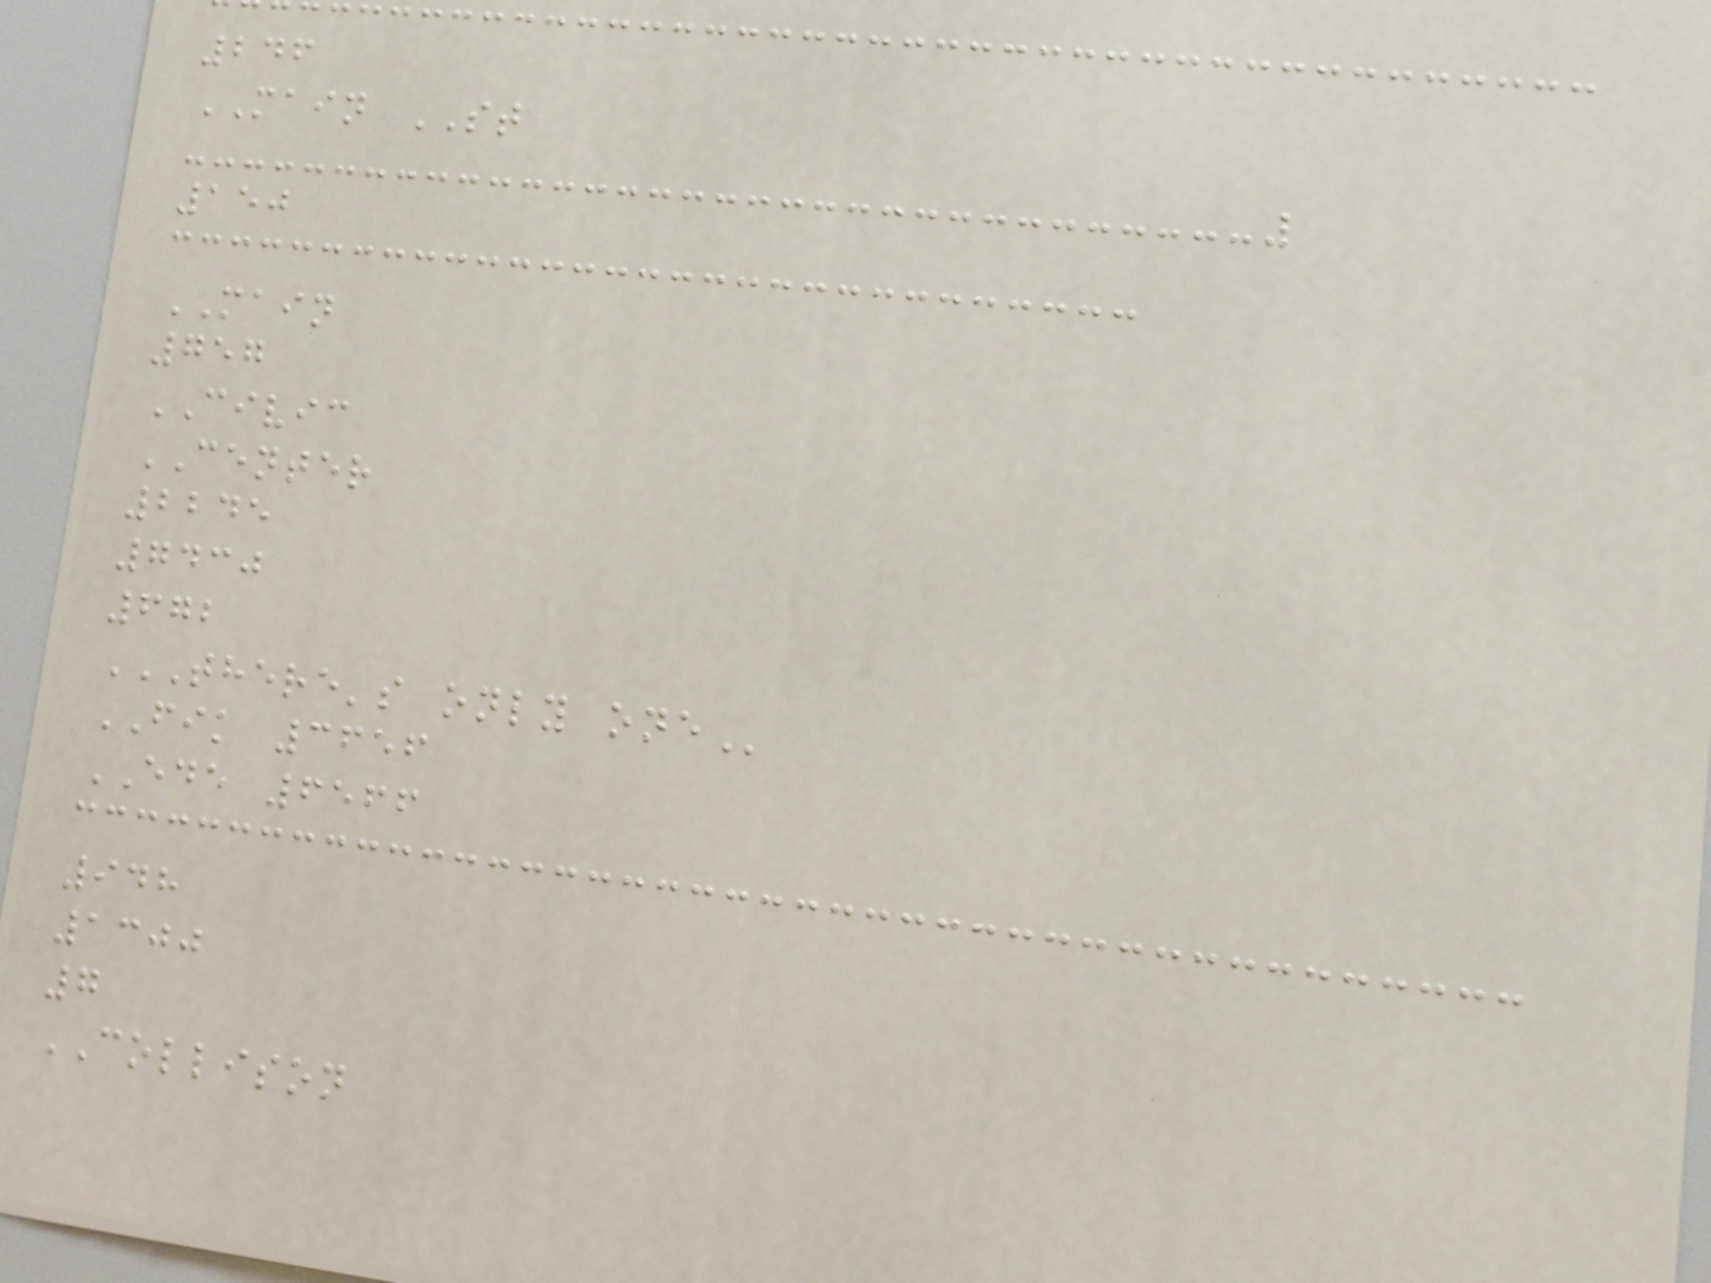246
MAIN ST
150
MAIN
757
CIVIC
CENTER
2245
7430
672
THERE'S ONLY ONE
FIK 3656
EDE 6566
948
1300
7
COLLISON
